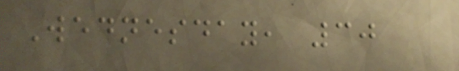Wednesday, 30
